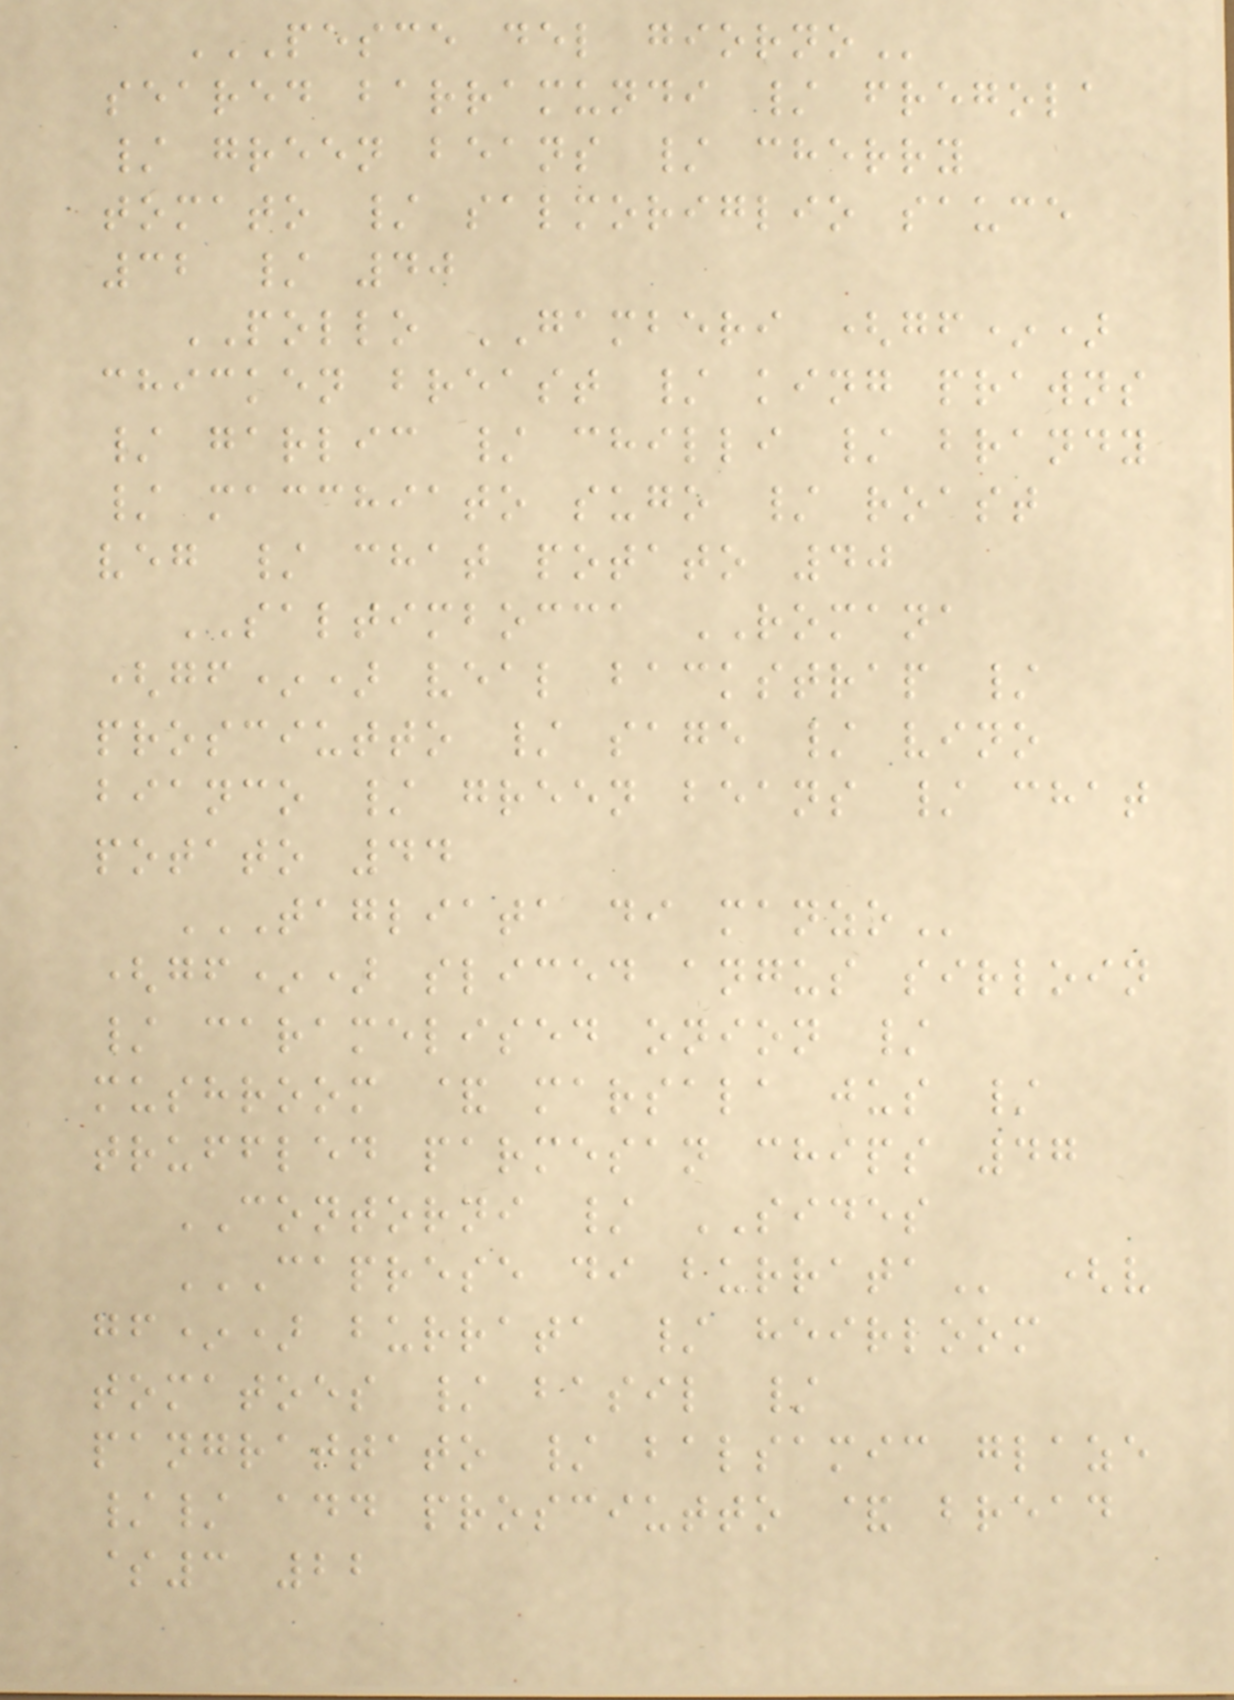PESCE DEL GIORNO
seared barramundi / fregola
/ green beans / cherry
tomato / salmoriglio sauce
32 / 40
POLLO GAMBERI (gf*)
chicken breast / king prawns
/ garlic / chilli / brandy
/ macchiato sugo / roast
veg / chat potato 40
SALTIMBOCCA ROMANA
(gf*) veal backstrap /
prosciutto / sage / vino
bianco / green beans / chat
potato 44
TAGLIATA DI MANZO
(gf*) sliced angus sirloin
/ caramelised onion /
mushroom & marsala jus /
truffled parmesan chips 47
CONTORNI / SIDES
CAPRESE DI BURRATA (v
gf*) burrata / heirloom
tomatoes / basil /
pangrattato / balsamic glaze
// add prosciutto & bread
$3 22
